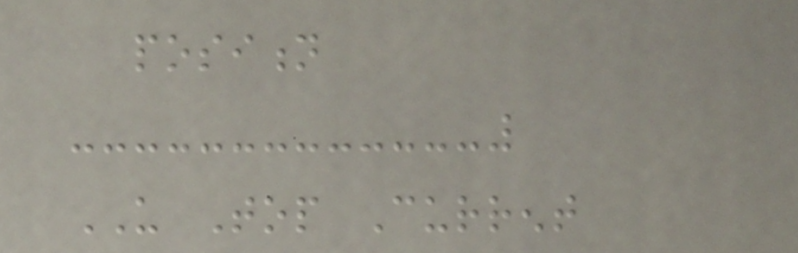position
US Top Current
